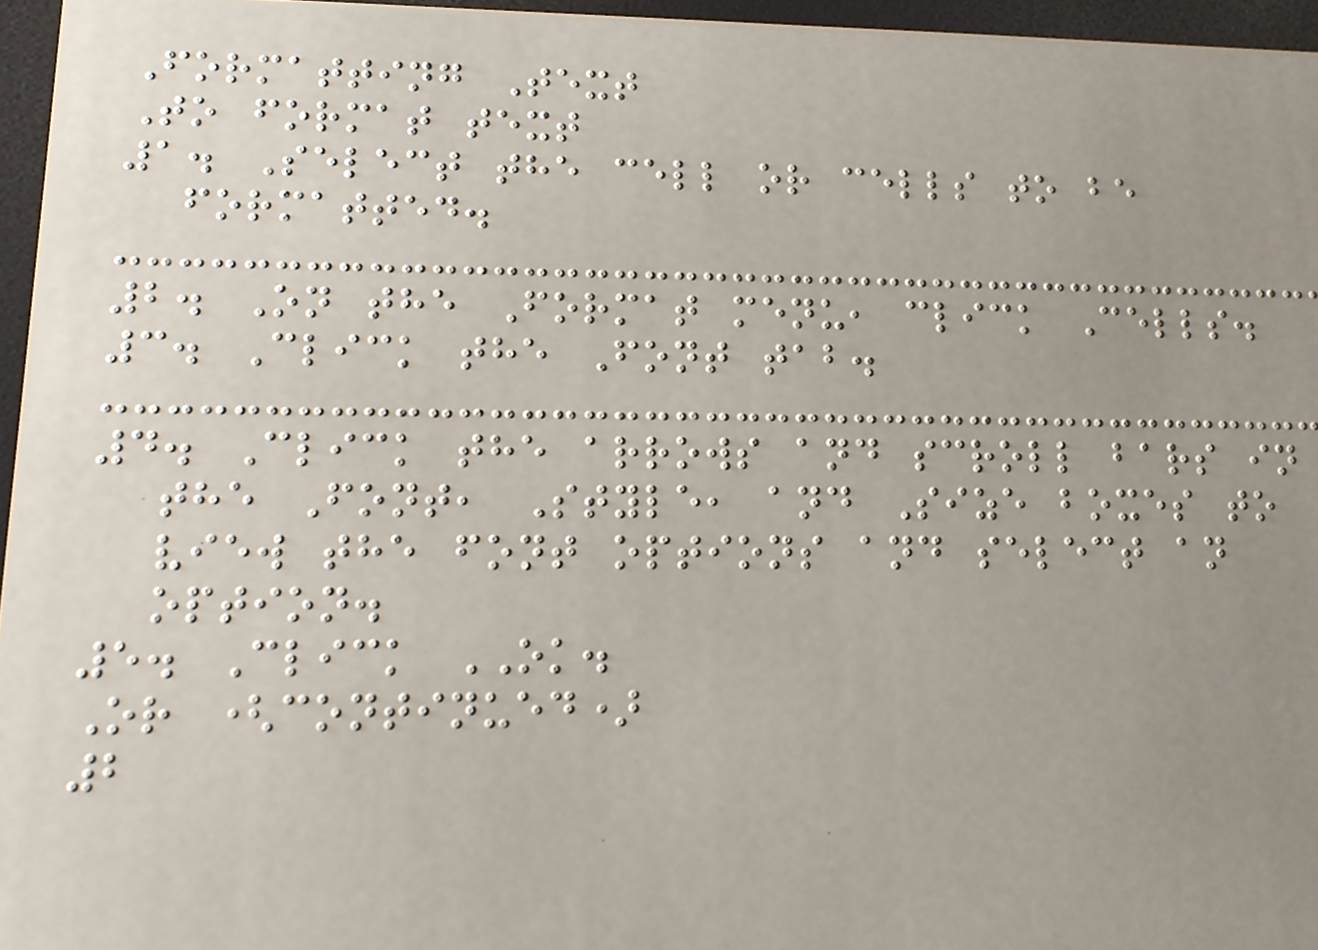Formatting Text
To format text
1. Select the cell or cells to be
formatted.
2. On the Format menu, click Cells.
3. Click the Font tab.
4. Click the arrows and scroll bars in
the Font, Style, and Size boxes to
view the font options and select an
option.
5. Click OK.
Or (continued)
2
